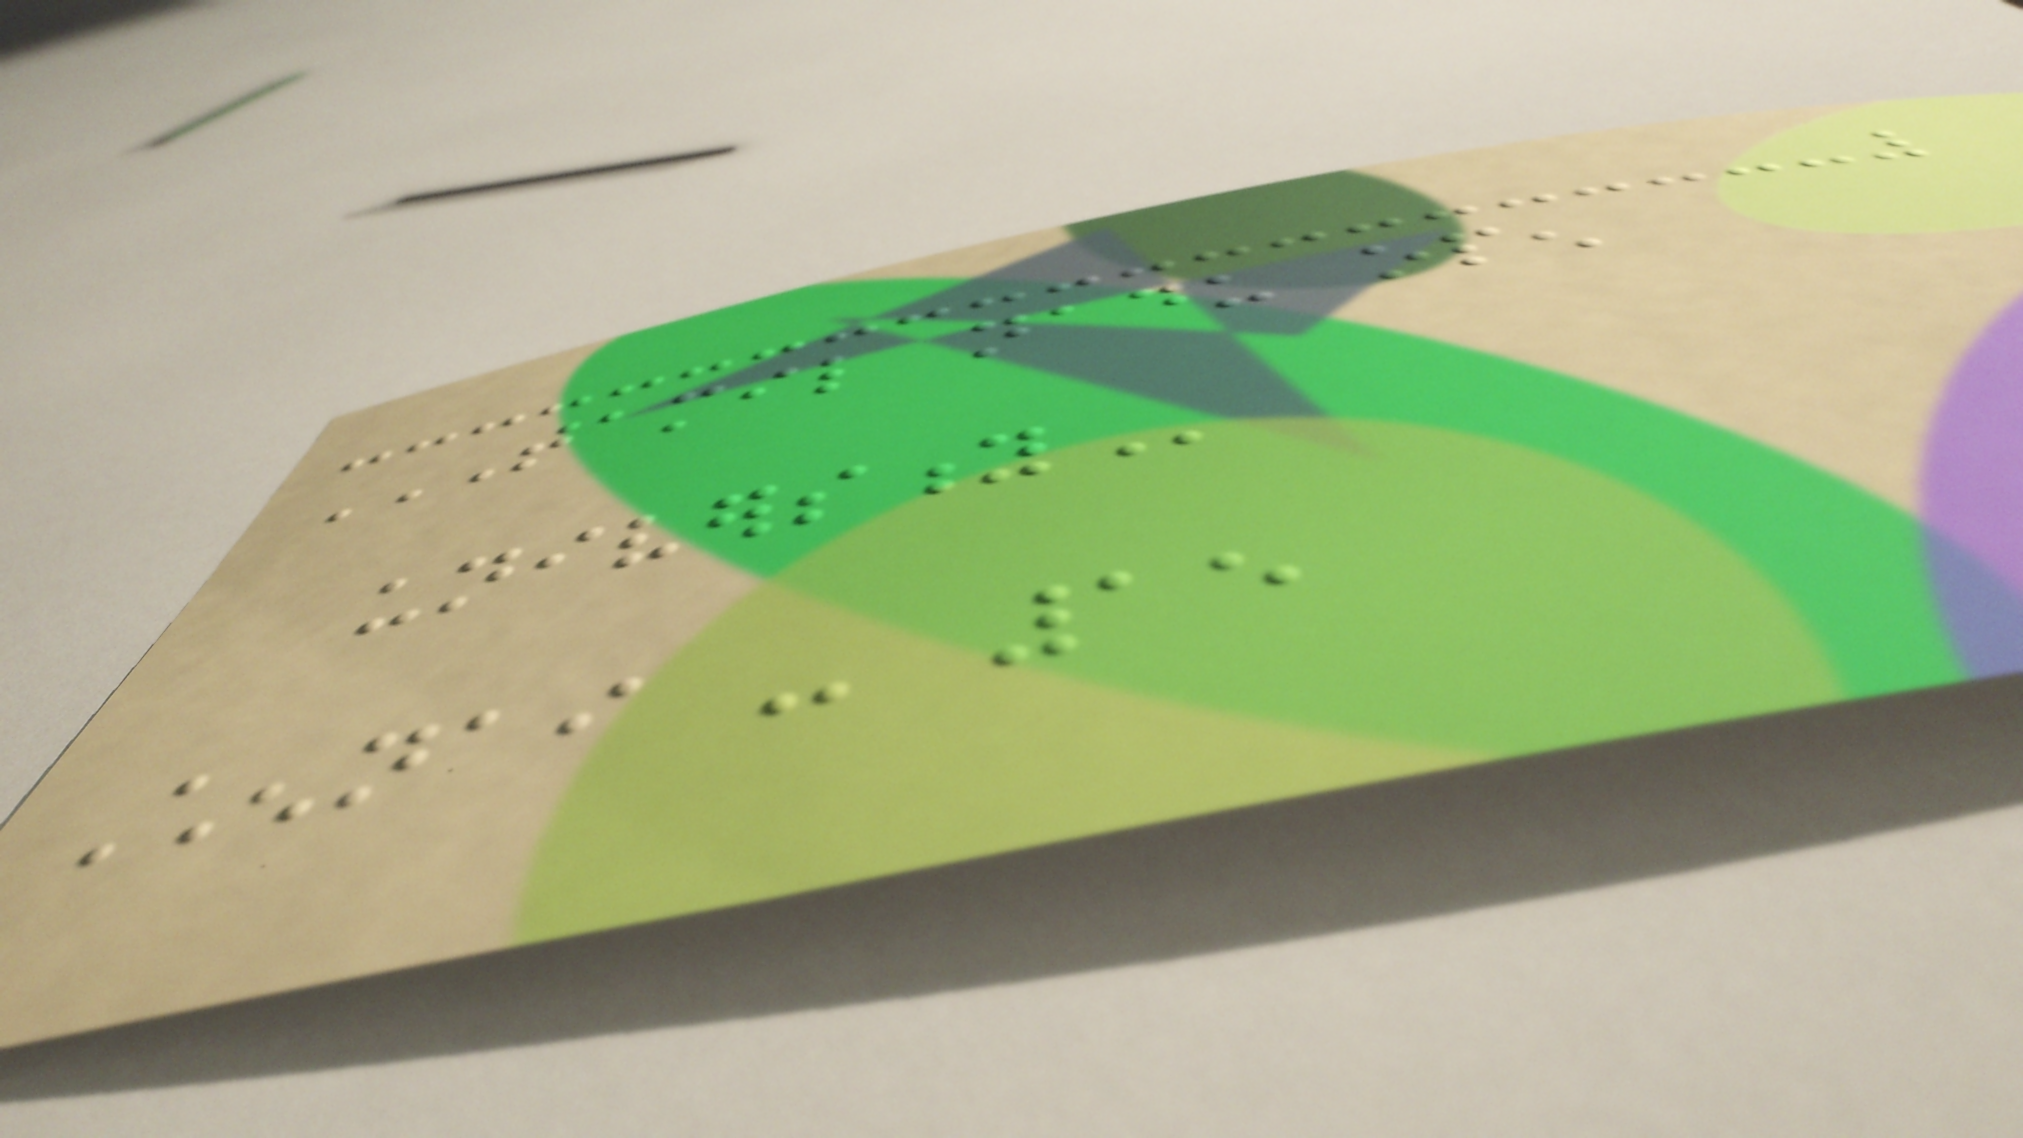TAMIL NADU OPEN
UNIVERSITY
Chennai - 15
